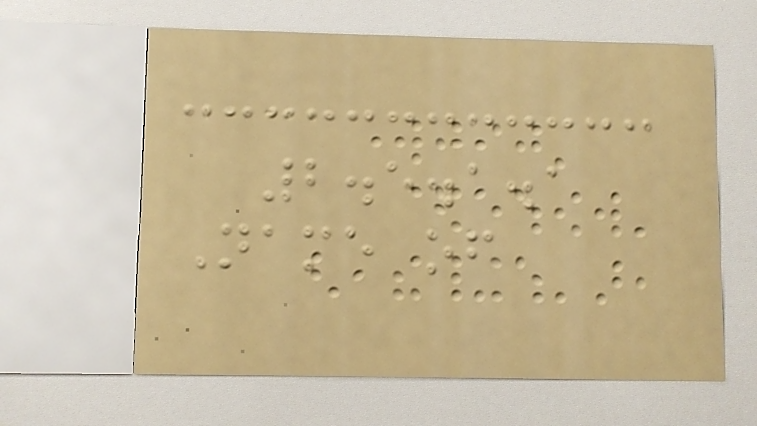2.5.1.1
Name of
